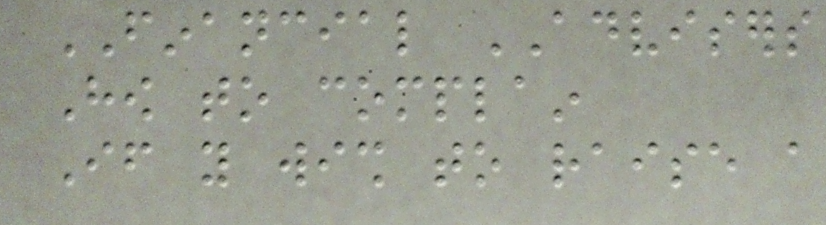FINANCIAL ADVISERS
How to complain
If you wish to raise a
